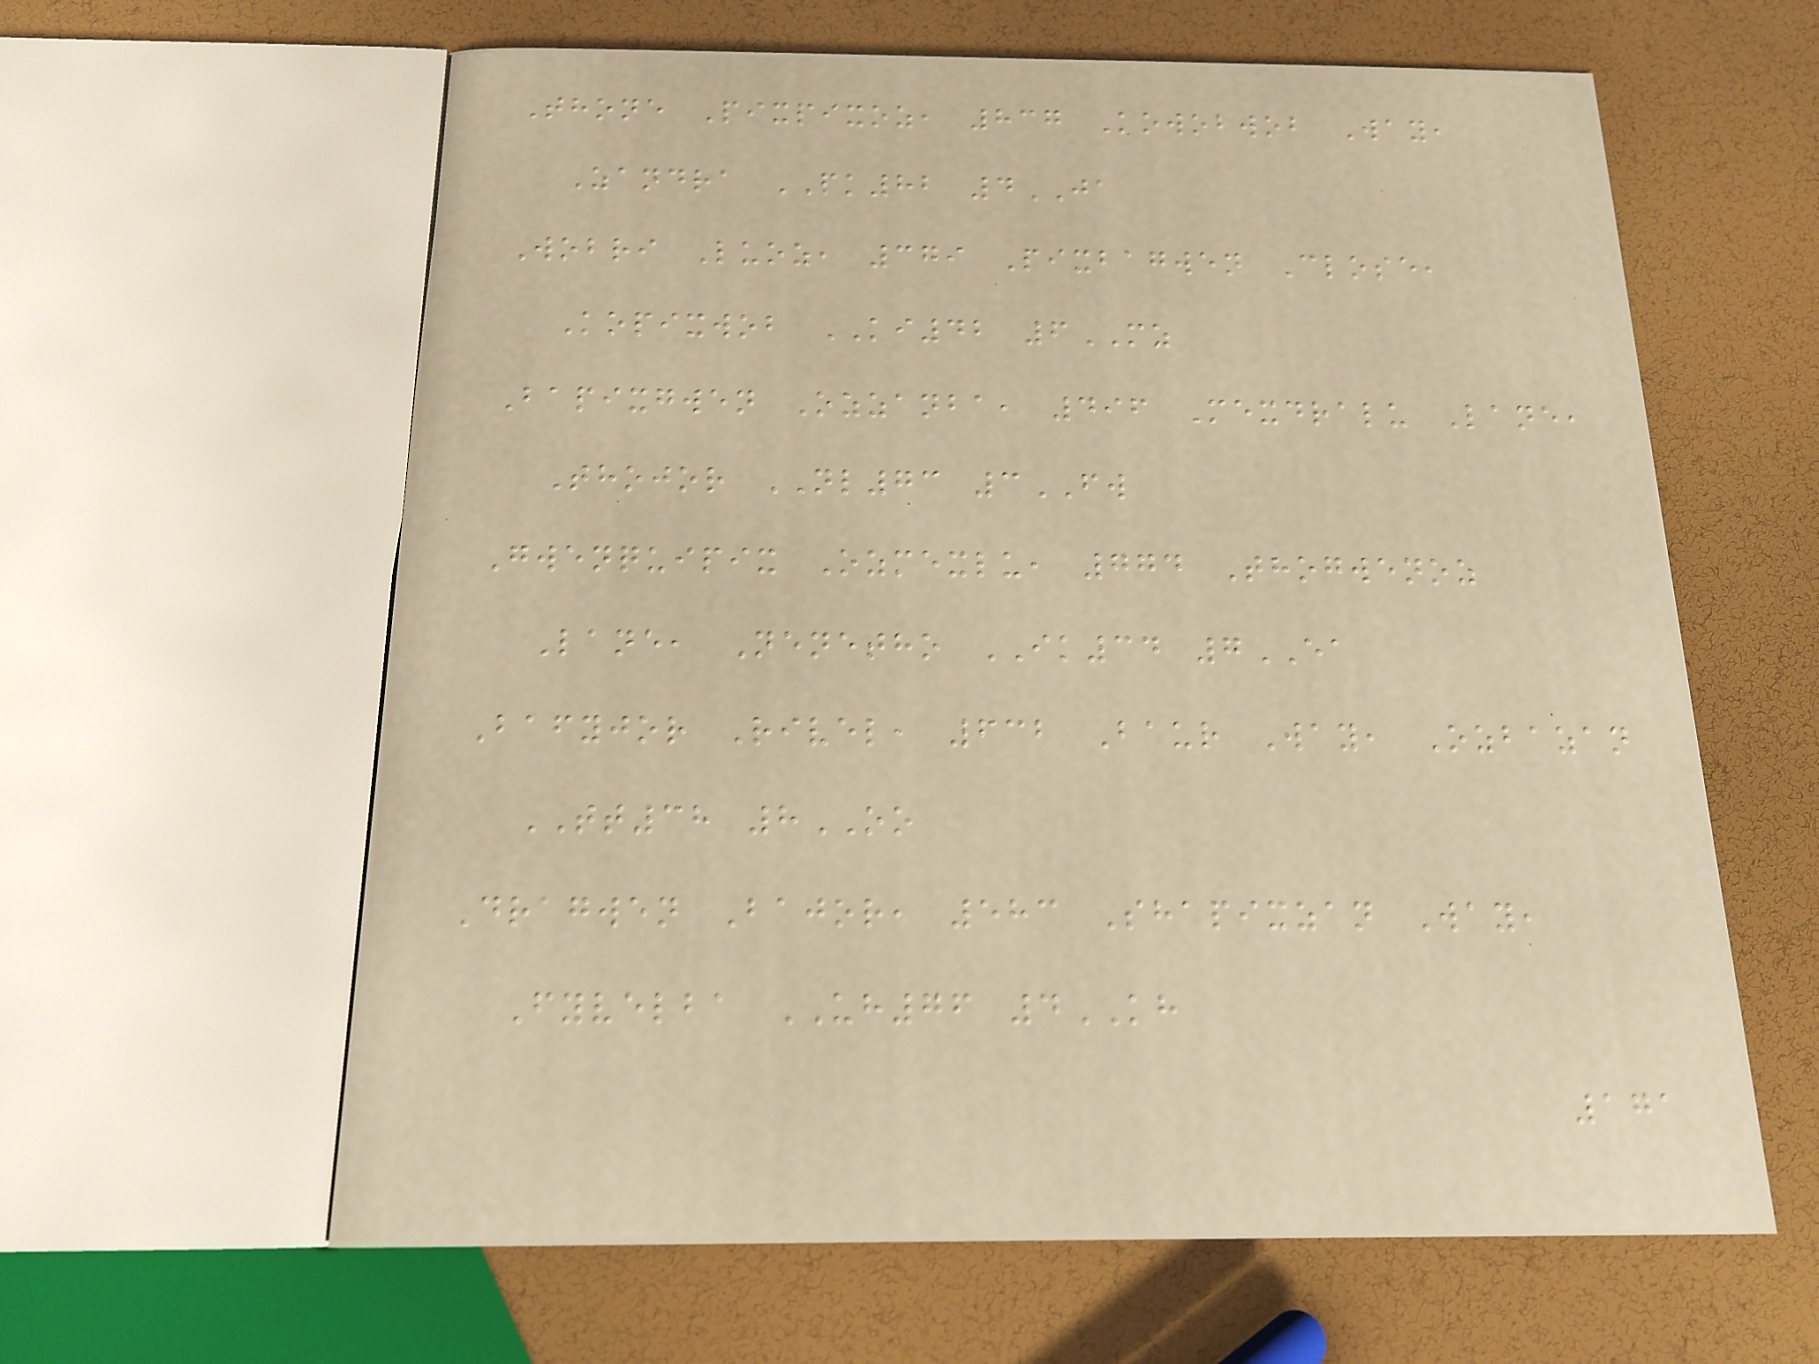Thone Pixpixoz, 837 Kowobwob Way,
Zandra PK82 4JA
Wobri Luoz, 379 Pixbagwen Close,
Kopixwob KI42 6MZ
Bapixgwen Ozzanba, 496 Mexdralu Lane,
Thojor NL73 3FW
Gwenquipix Ozmexlu, 774 Thogwenoz
Lane, Nenetho IK34 7EA
Bafyjor Rivel, 632 Baur Way, Ozbazan
TT38 8OO
Dragwen Bajor, 583 Shapixzan Way,
Fyvelba UH76 4KH
171
